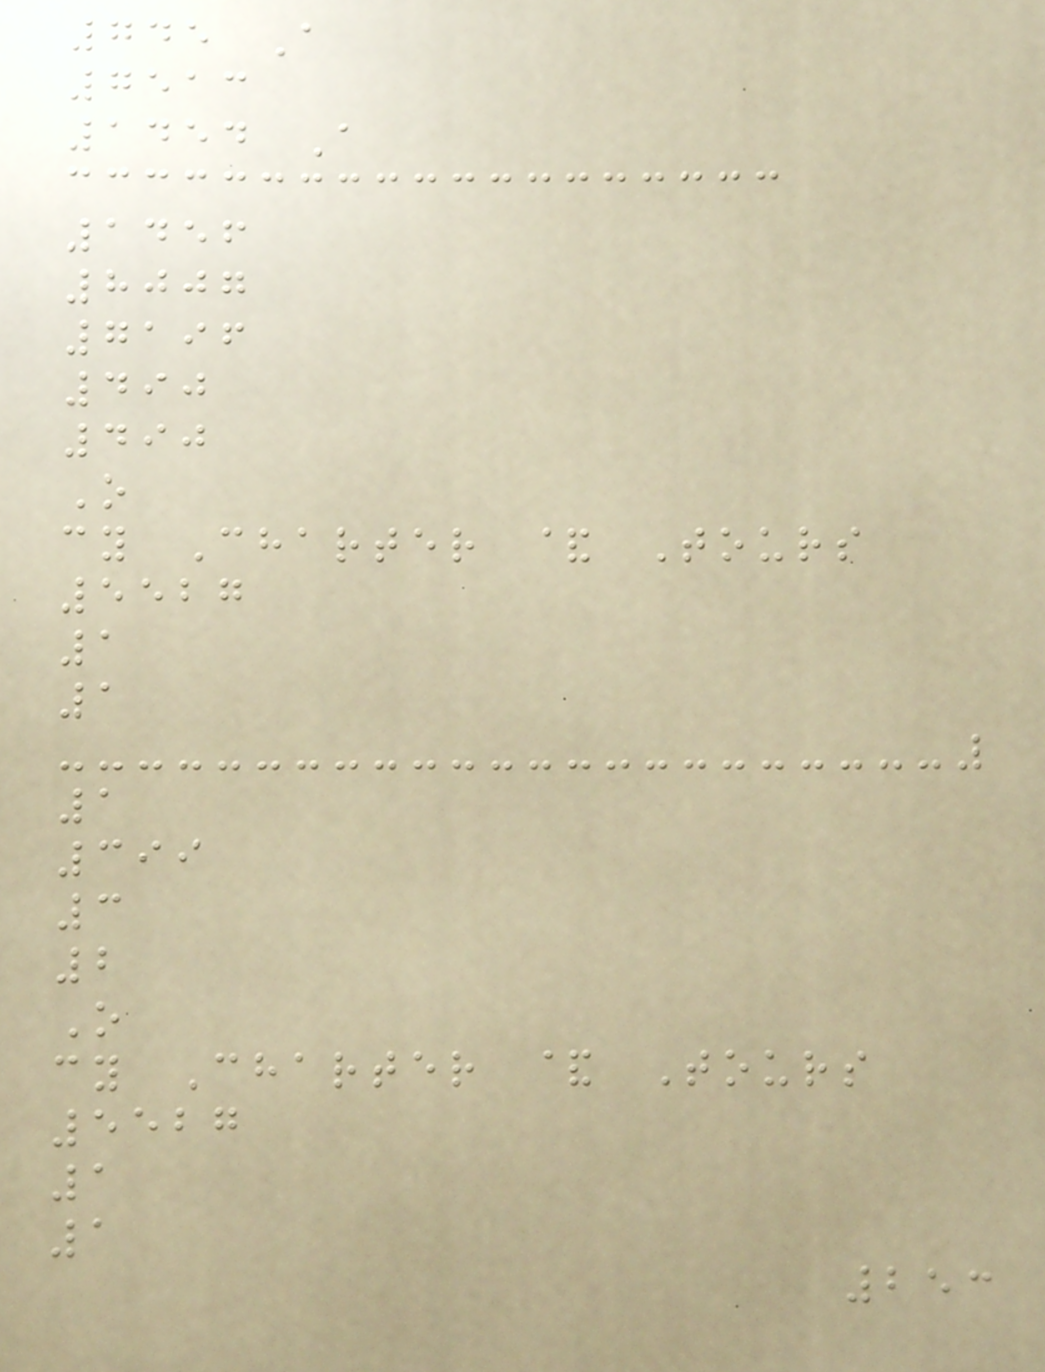745 A
7513
1454 A
1456
8007
7196
490
490
O
cy Charter & Tours
5527
1
1
1
399
3
2
O
cy Charter & Tours
5527
1
1
253
